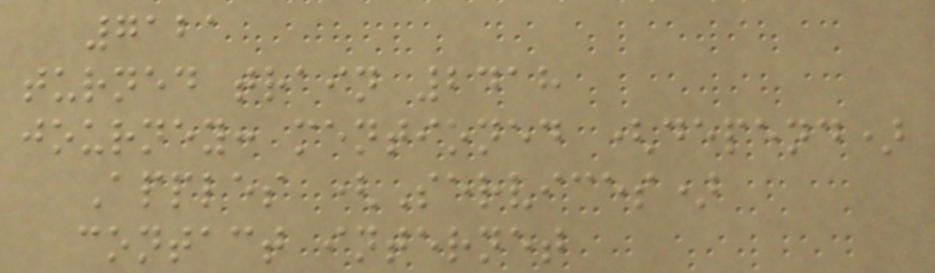7121
turned train 2418
journey: mentioned (depend)
Apples (Services)
contact internet
